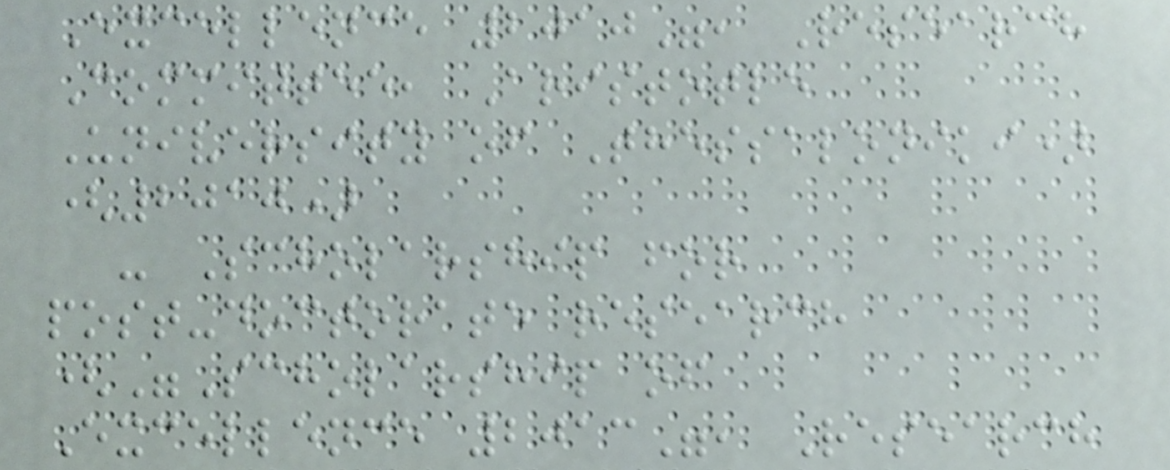Excellence 2010", Research
Committee, Aristotle
University of Thessaloniki)
(2010)
- Scholarship for
post-doctorate research
("Scholarship of
Excellence 2013", Research
